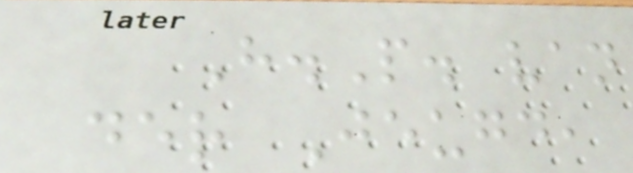H.P. van
der Jeugd,
